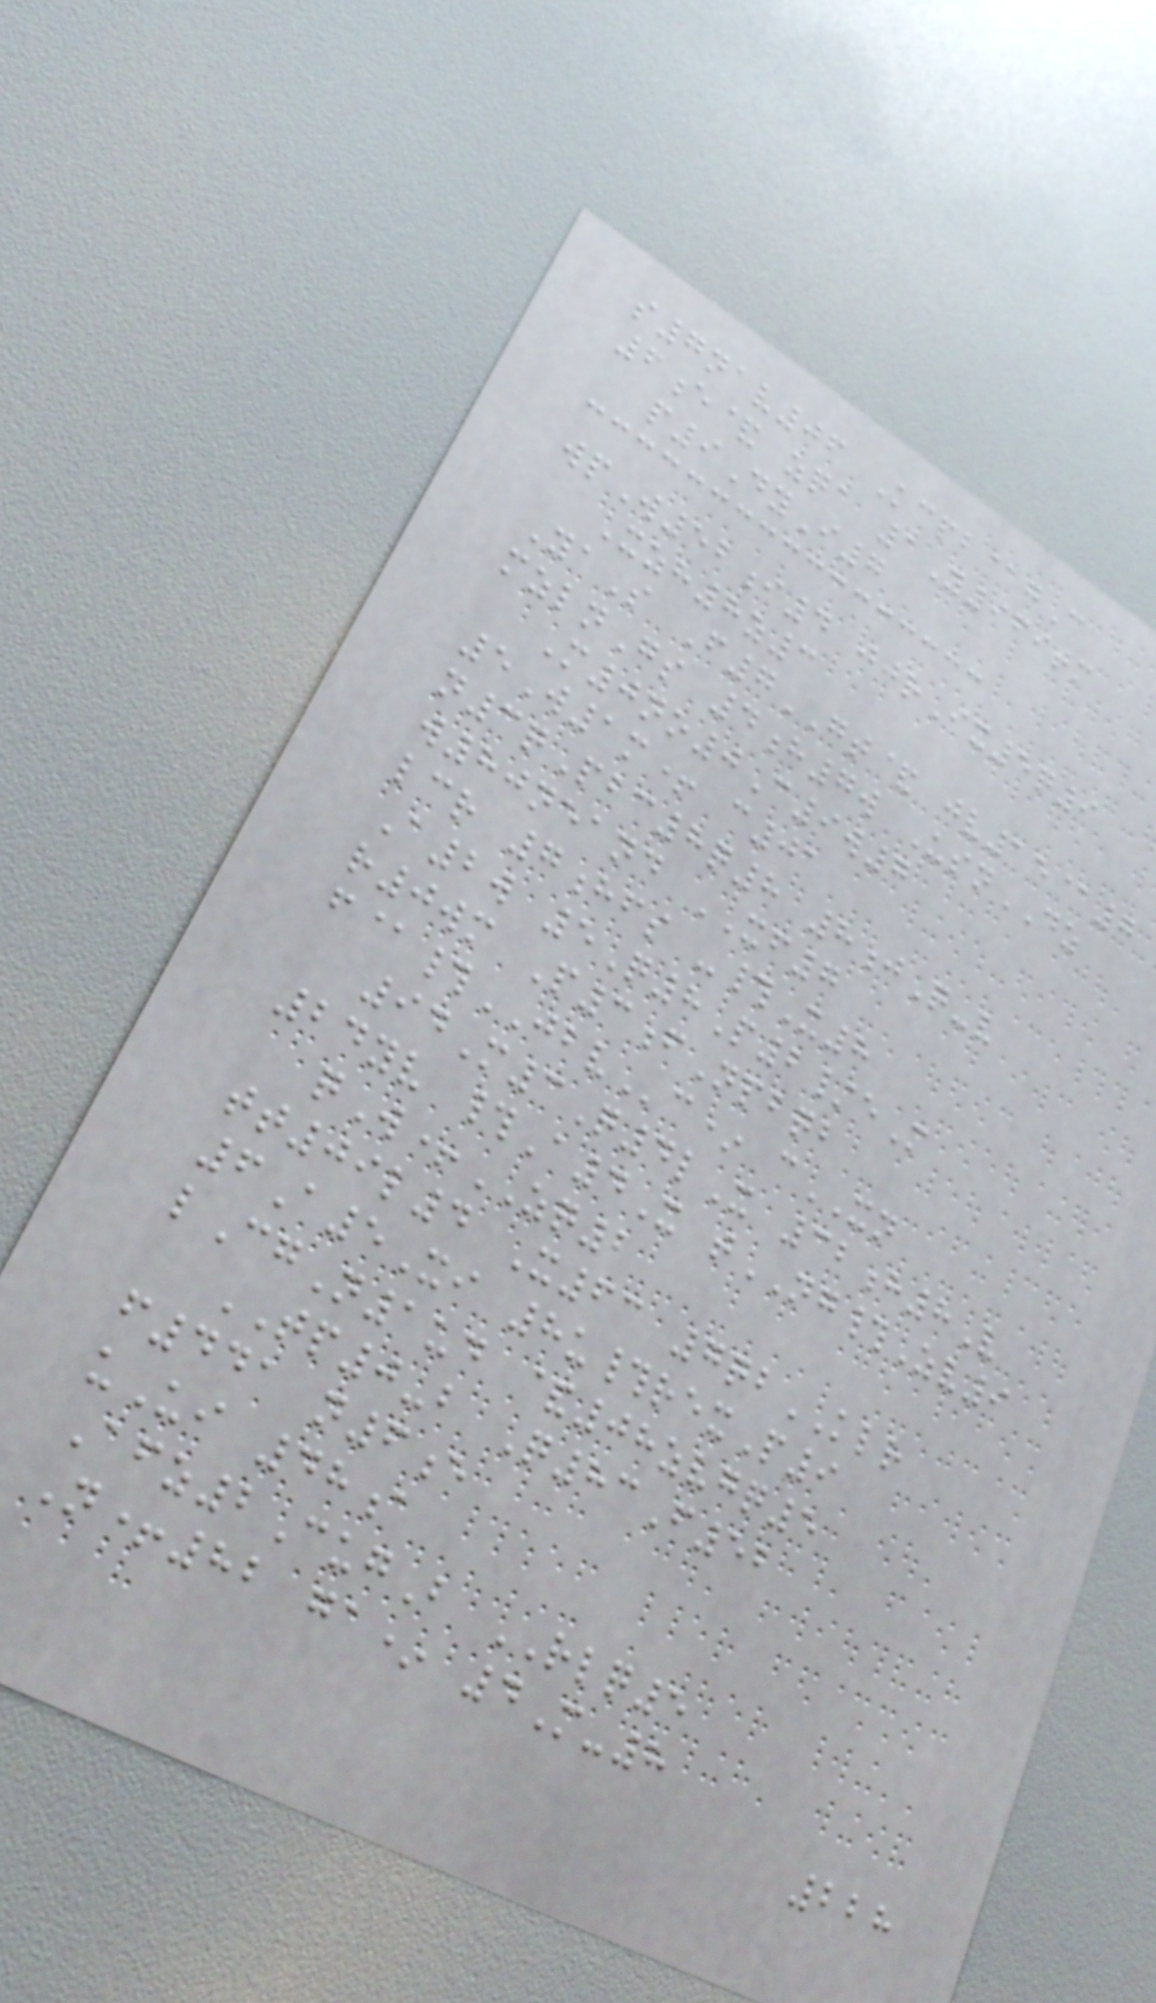s7nav06 Kcpb@gC
6e& zqa 1Y969tm
p9DyI7
wpW52i4 jjrIx5q9
Xzh8z3
YaS F7GT& jv15@7
mzlnGs 4h7w UsnDZ
M0no0C9w7
5W1m+ c01
n3qPbc8q8 8jQ-v
w80neand XF7
lcr 7hfs -#X8
A2w 5Q8P2/eM
r0wm P3fNpbqb
f@#JBVc* cXN
94M3Q4lX 32h8V
24yv #A4X tNG#Zv9
qW+ZQ2
tt09l4 X63 7qbKLR
6A5Xi 8u#rexP9
lCgN1ud &08zvgq5
TP0-b Q83F52
f441 n6e
uUi 48a
Afz2CugB RLQ5
N+82 ga* 4M-8
228
